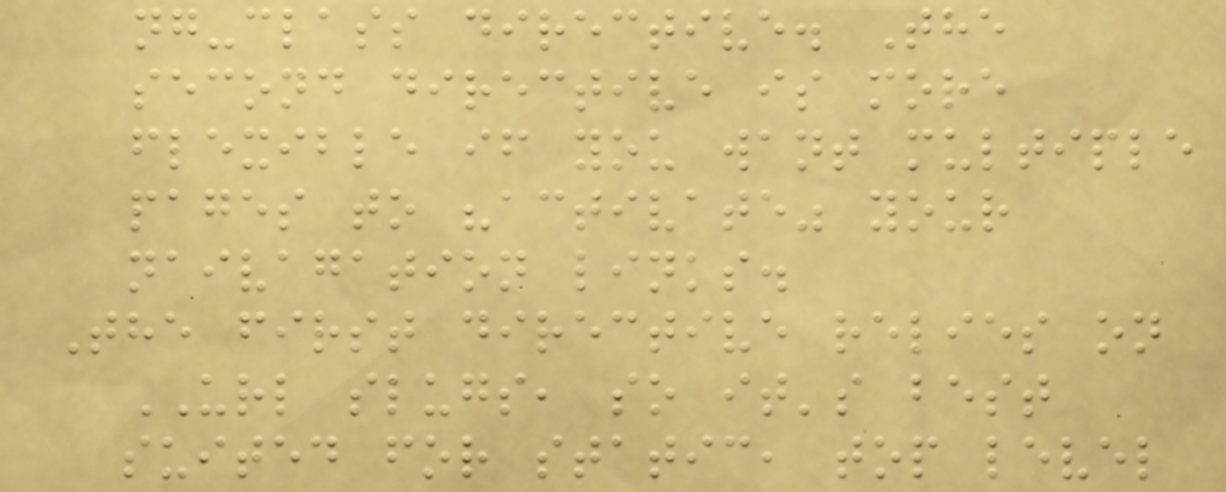ng-class directive. The
second directive is more
flexible if you want multiple
pages to "activate" your
naivagation links.
The first directive relies on
URL slugs, so it's best
suited for static, top level
